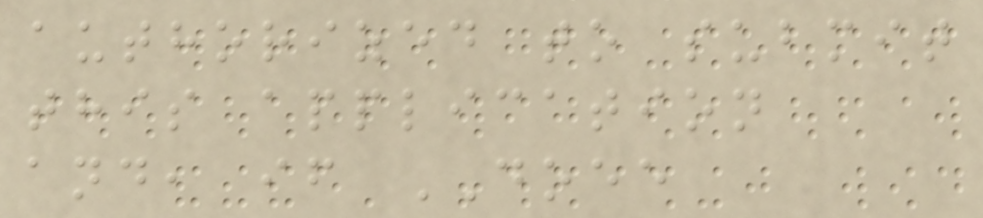authorized to submit
this application
and, if DOEE
